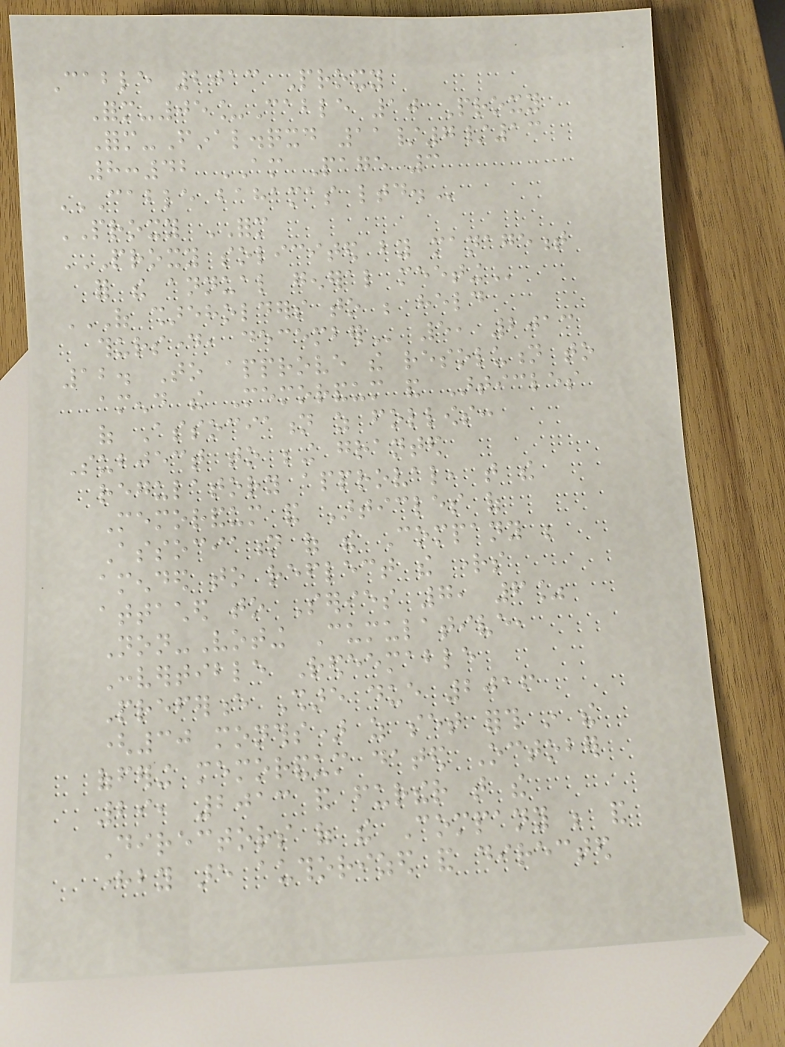Cable 2013 Proxy
Form-05_Cable 10 Proxy
Form-Final.qxd 11/7/13
8:42 AM Page 3
CABLE BAHAMAS LTD.
PROXY FORM
PROXY SOLICITED BY MANAGEMENT
FOR THE ANNUAL GENERAL MEETING
OF SHAREHOLDERS TO BE HELD
THURSDAY, DECEMBER 5, 2013
12. To approve the resolution to
amend the Memorandum and Articles
of Association as follows:
Subject to being granted
regulatory approval, that the
Memorandum and Articles of
Association of the Company be
amended to reflect the rights
attached to Series 7, 6%
Non-Voting Cumulative,
Convertible Redeemable
Preference Share due 2016
(30 months) as set forth in the
offering memorandum dated October
29, 2013 and further that the
Directors of the Company be and
hereby are authorized and directed
